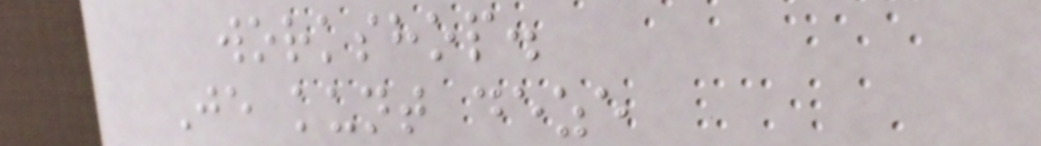workshop.
Je kunt deze
